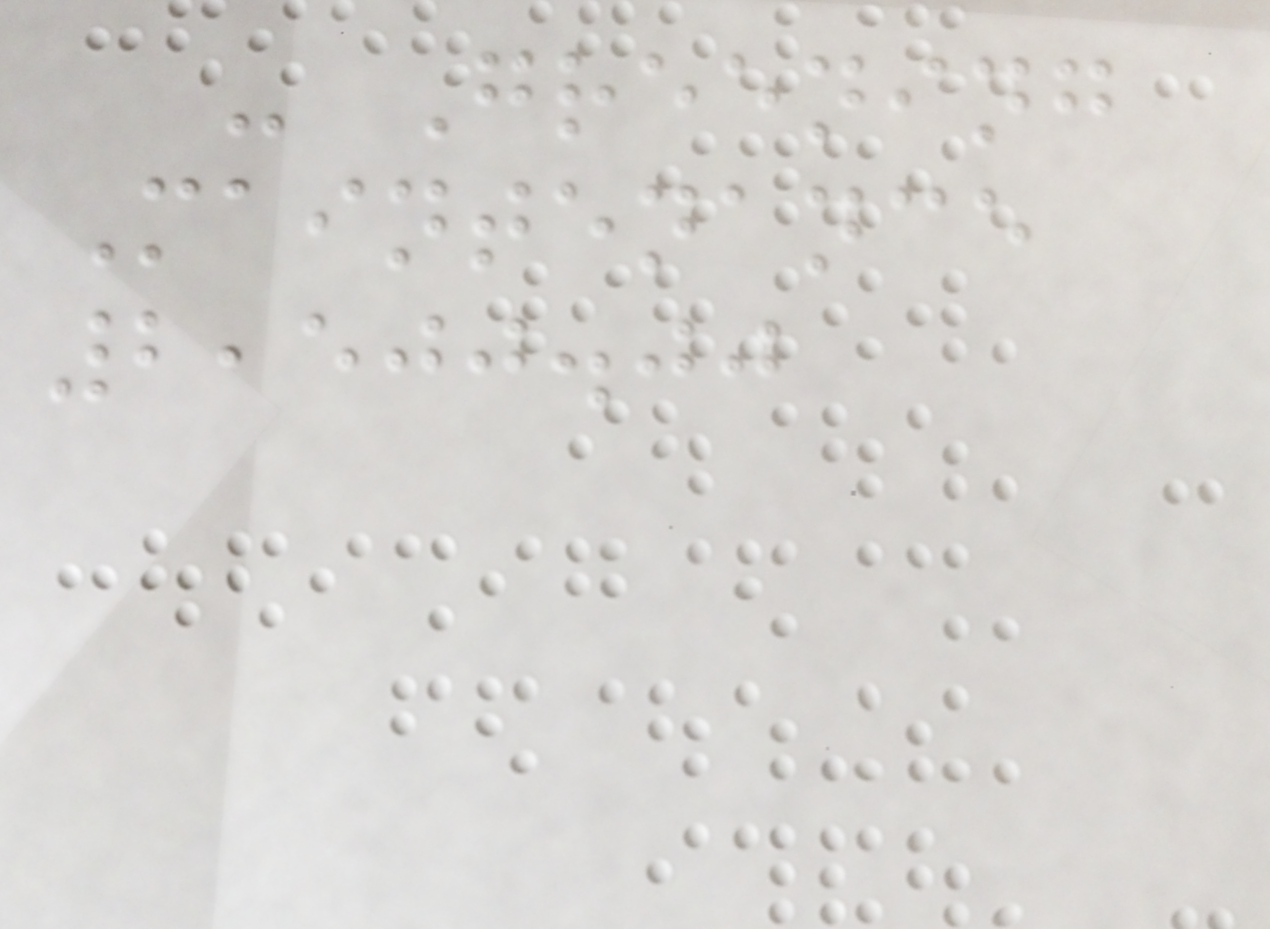- Greening
Maintenance
2,500.00
